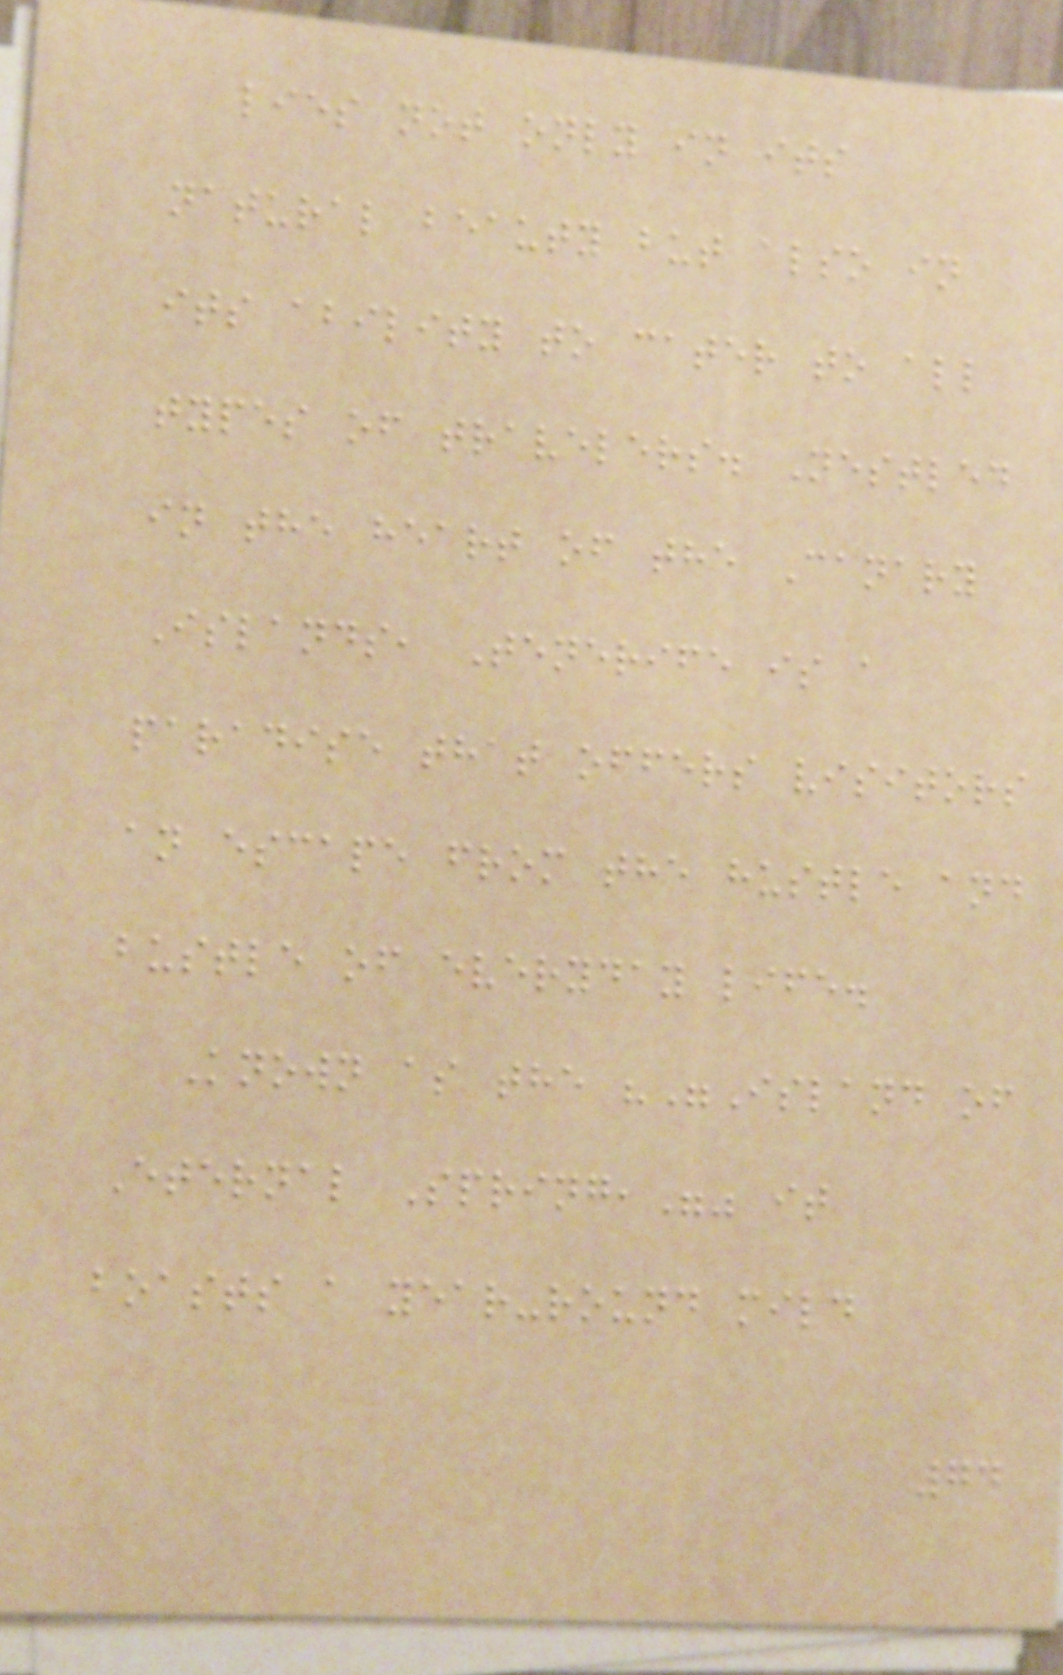lies not only in its
natural beauty but also in
its ability to cater to all
types of travelers. Nestled
in the heart of the Canary
Islands, Tenerife is a
paradise that offers visitors
an escape from the hustle and
bustle of everyday life.
Known as the ""Island of
Eternal Spring,"" it
boasts a year-round mild
74
